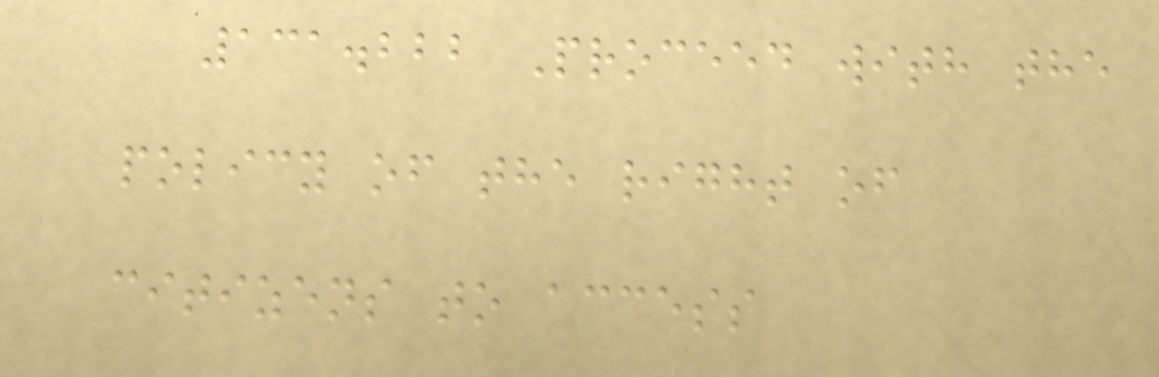131.222 Proceed with the
policy of the right of
citizens to access
